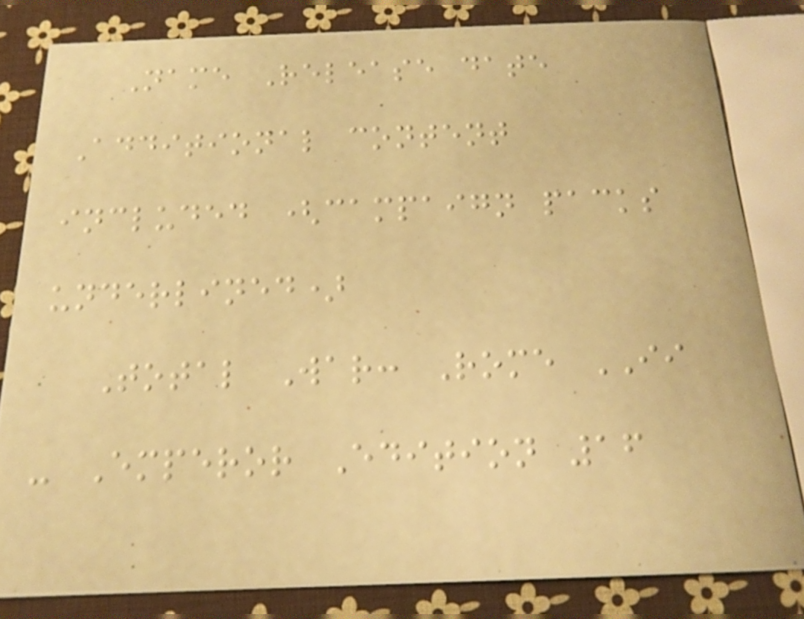Name Release date
Additional content
included (campaign packs
underlined)
Total War: Rome II
- Emperor Edition 16
